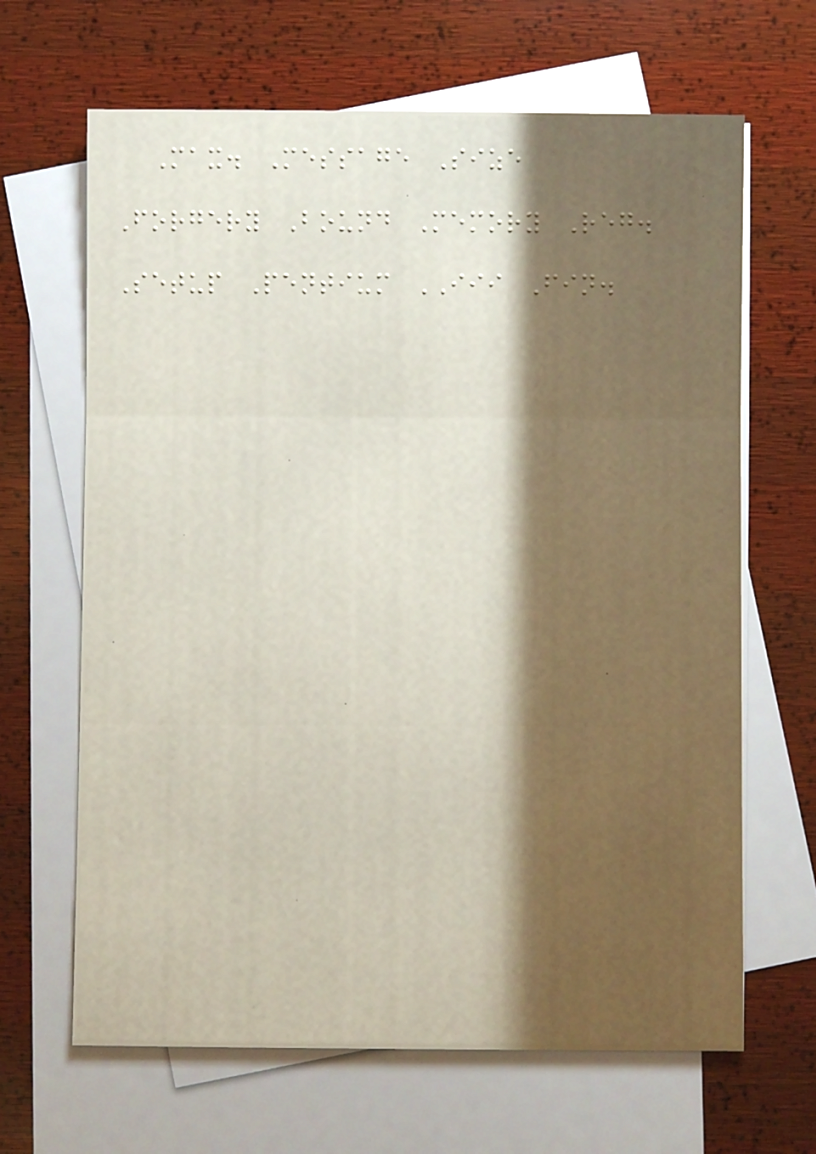Max. Message Size
Forgery Bound Memory Reg.
Setup Pentium III Fin.
